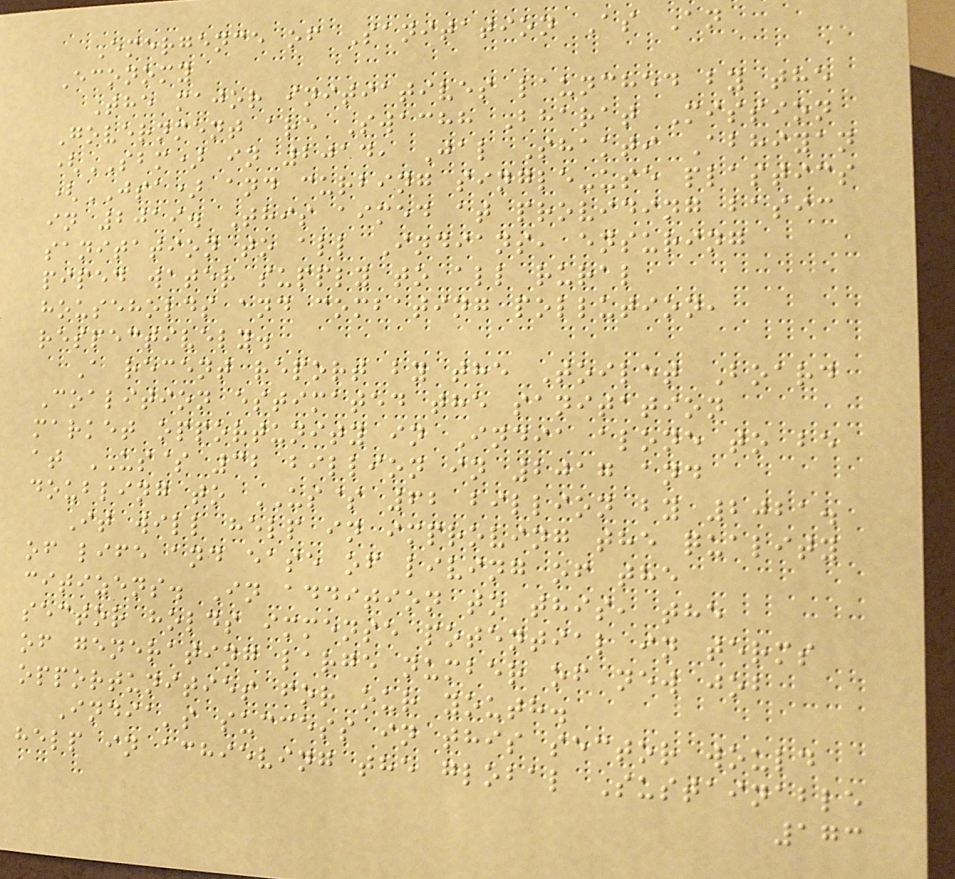Emergence of Sanitation As An
Economy
The major initiatives launched by the
Government are Swachh Bharat Mission
(SBM) in 2014, Jal Shakti Abhiyan
(JSA) and curbing single-use plastics
in 2019. This aimed at providing basic
sanitation to all Indians, ensuring
piped water supply to all rural
households and combating pollution,
respectively.
A recent report by the Toilet Board
Coalition estimated the sanitation
market opportunity in India alone to be
at US$ 32 billion in 2017 and
doubling to US$ 62 billion by 2021.
It will help in improving the quality
of life and ease of living of the
citizens. In addition to this, the
sector holds immense potential in terms
of generating large number of new job
opportunities for our youth.
India's success in this sector would
help in achieving the global Sustainable
173
